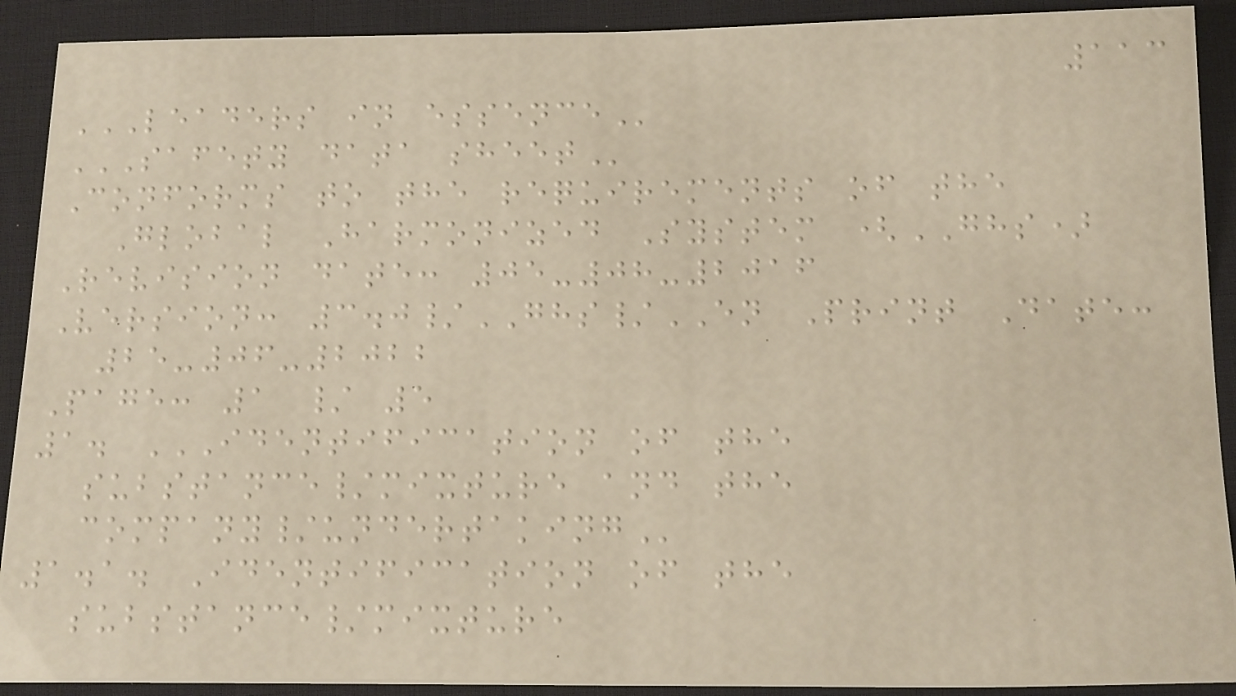113
LEADERS IN ESSENCE
SAFETY DATA SHEET
Conforms to the requirements of the
Global Harmonized System (GHS)
Revision date: 05-08-2016
Version: 3.0/GHS/EN Print Date:
25-06-2022
Page: 1 / 5
1. IDENTIFICATION OF THE
SUBSTANCE/MIXTURE AND THE
COMPANY/UNDERTAKING
1.1. Identification of the
substance/mixture
